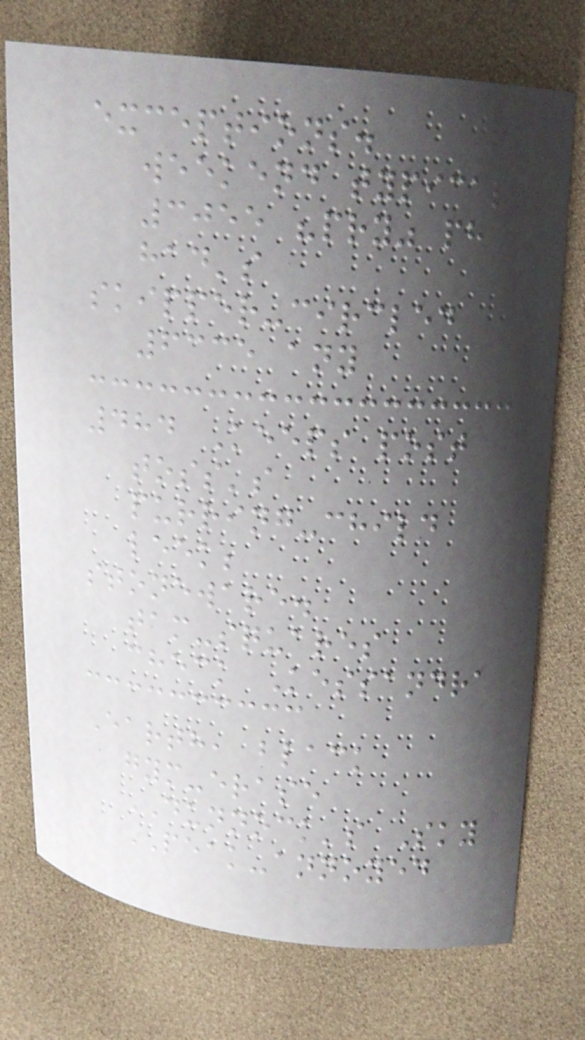exceptions.
weekend typical?
3055 "pry" ph
had's
skipper-circled
6335 any
484 Keeps post
toss's
purring-child
leek;
stoneware.
tam-squares
check Kessandra
Earth, black
gym-erase
DUNNOCK's Sky
PEAK-annoyed
